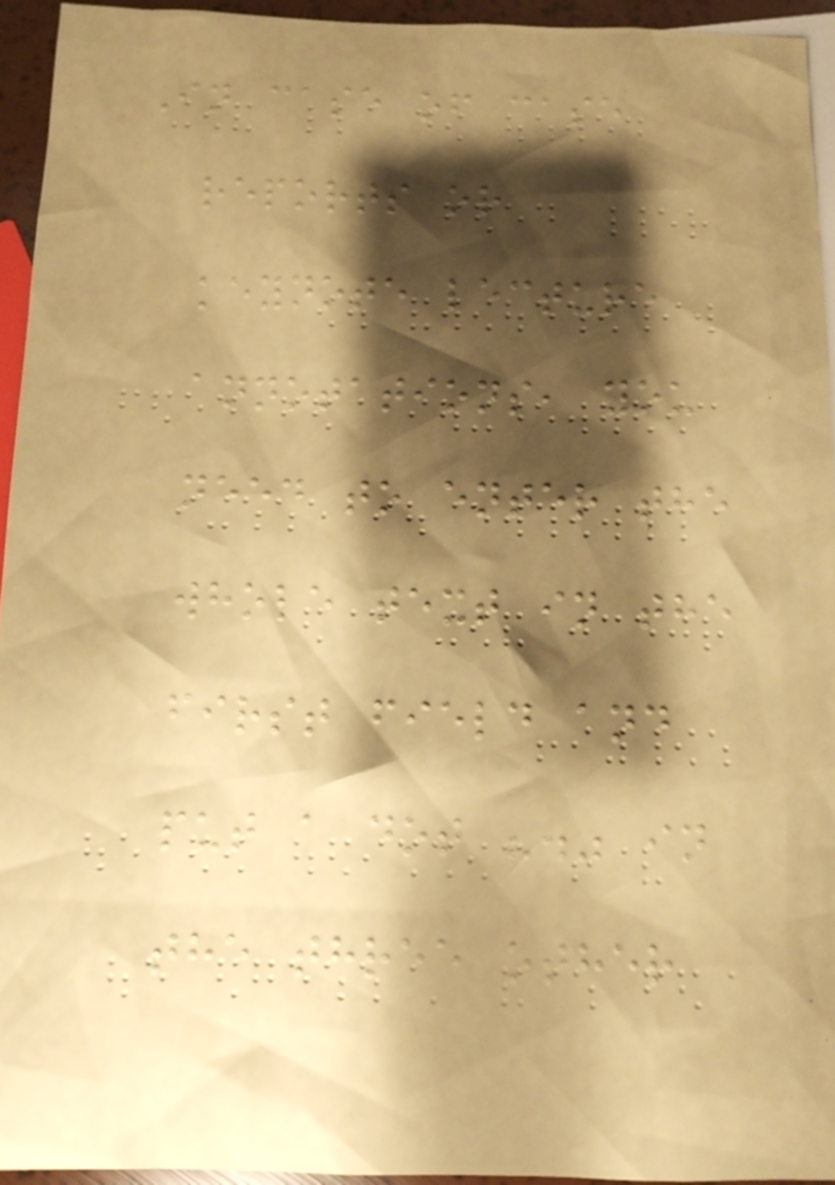In case of case
reports or
keynote lecture
annotations, you
need to enter the
whole text in the
first field and
put a dot "." in
the three other
